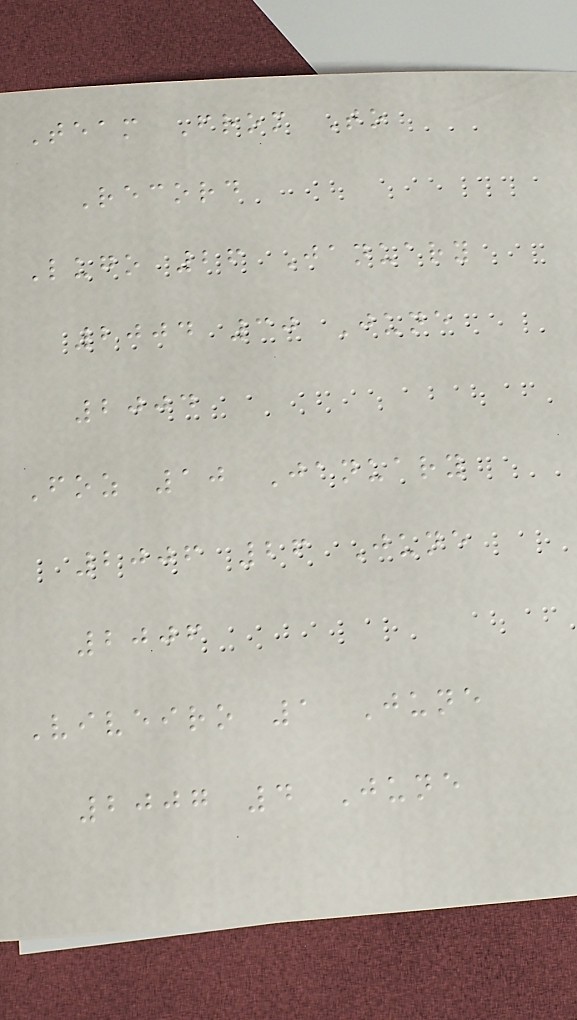Team From To
Record
Lugo 26 January
2004 30 June
2004
Foz 10 January
2006 26 June
2006
Viveiro 1 June
2007 4 June
